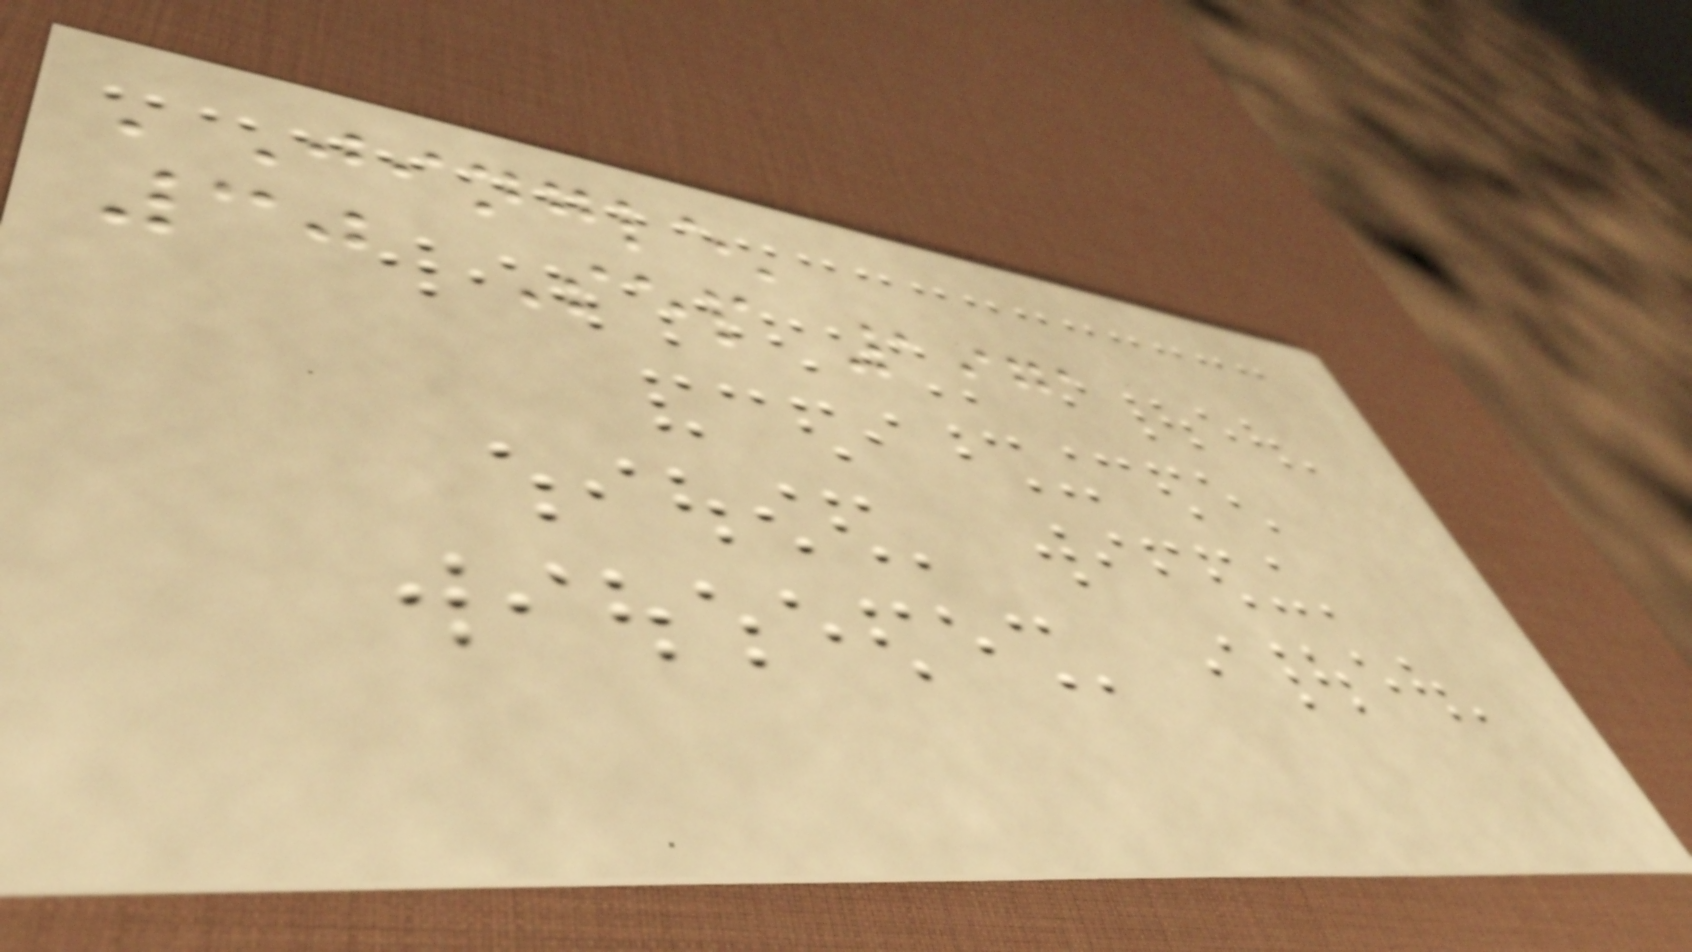'Jingle'
30 Sep 1971
